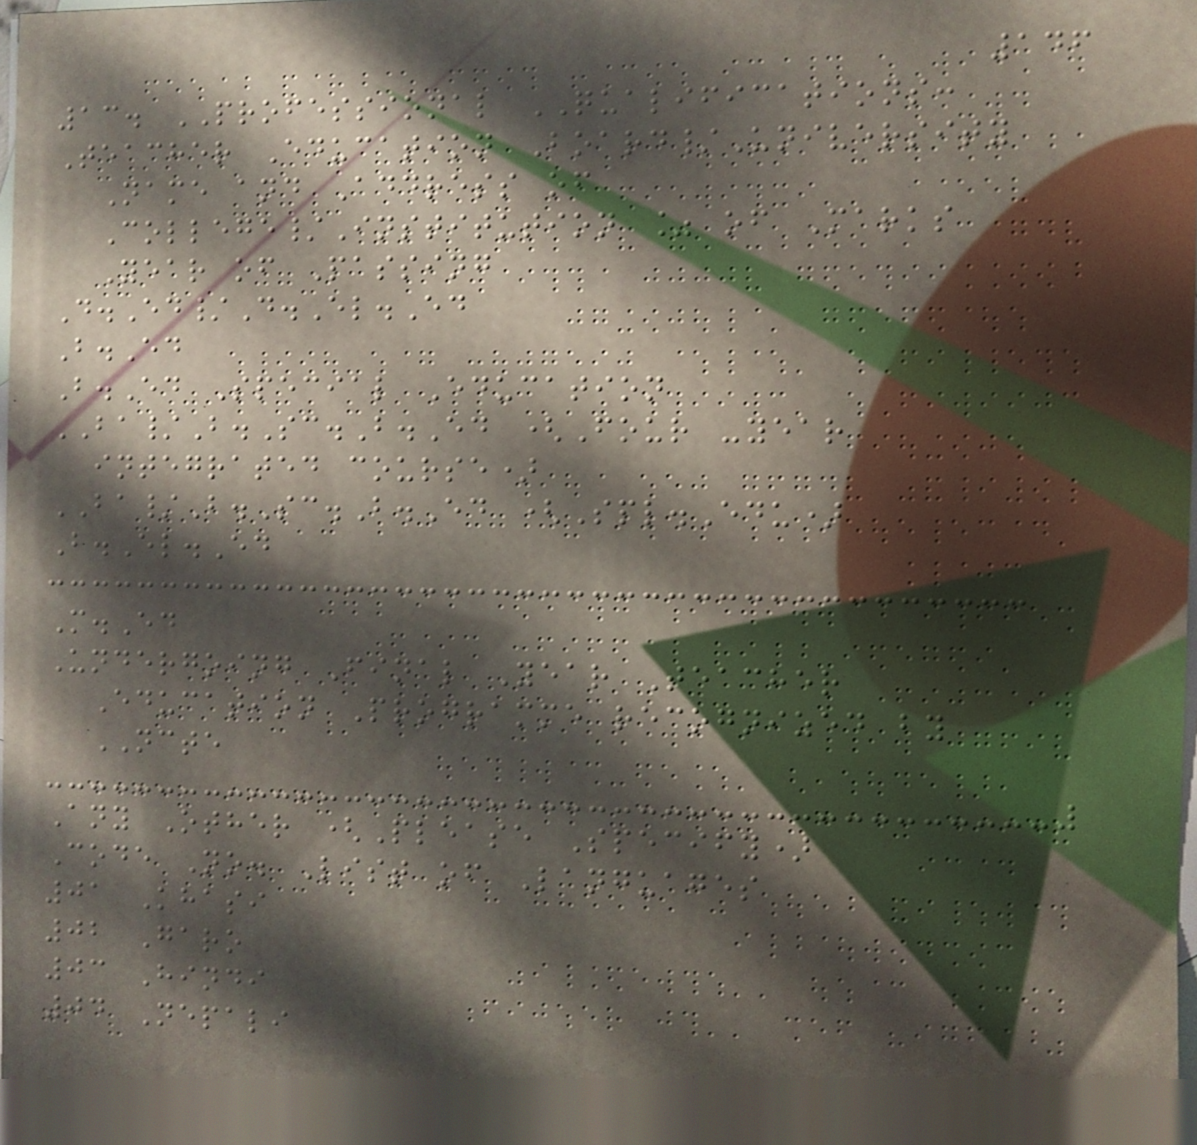146
13. PROFESSIONAL QUALIFICATIONS:
Teacher Education Board/University
Name and Address of
College/Institution % of Marks
Year of Passing
D.Ed/D.El.Ed
B.Ed
B.Ed Special Education
BA/B.Sc.B.Ed (Four -year
integrated course)
BA/B.Sc.B.Ed (Spl.Edu)
B.El.Ed
M.Ed
Undergoing Final Year Teacher
Education Programme recognized by
NCTE
Any Other (Please Specify)
Code No. List of Languages
01 Khasi
02 Garo
03 Hindi
04 Nepali
